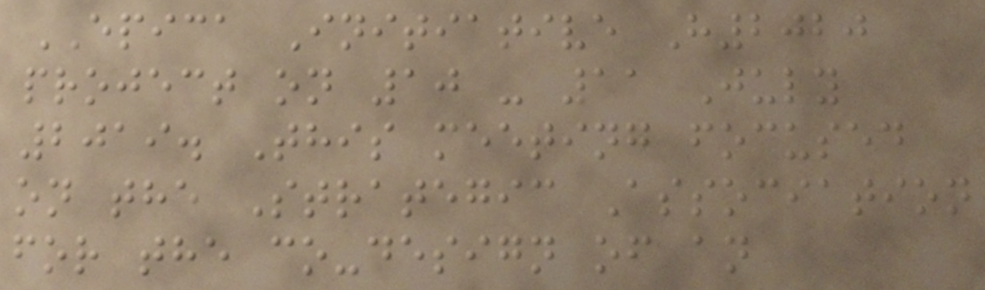EPICA Initiative H2020
project on 10 - 11 July
2019. This meeting focused
on the Strategic Association
for the co-design of an
